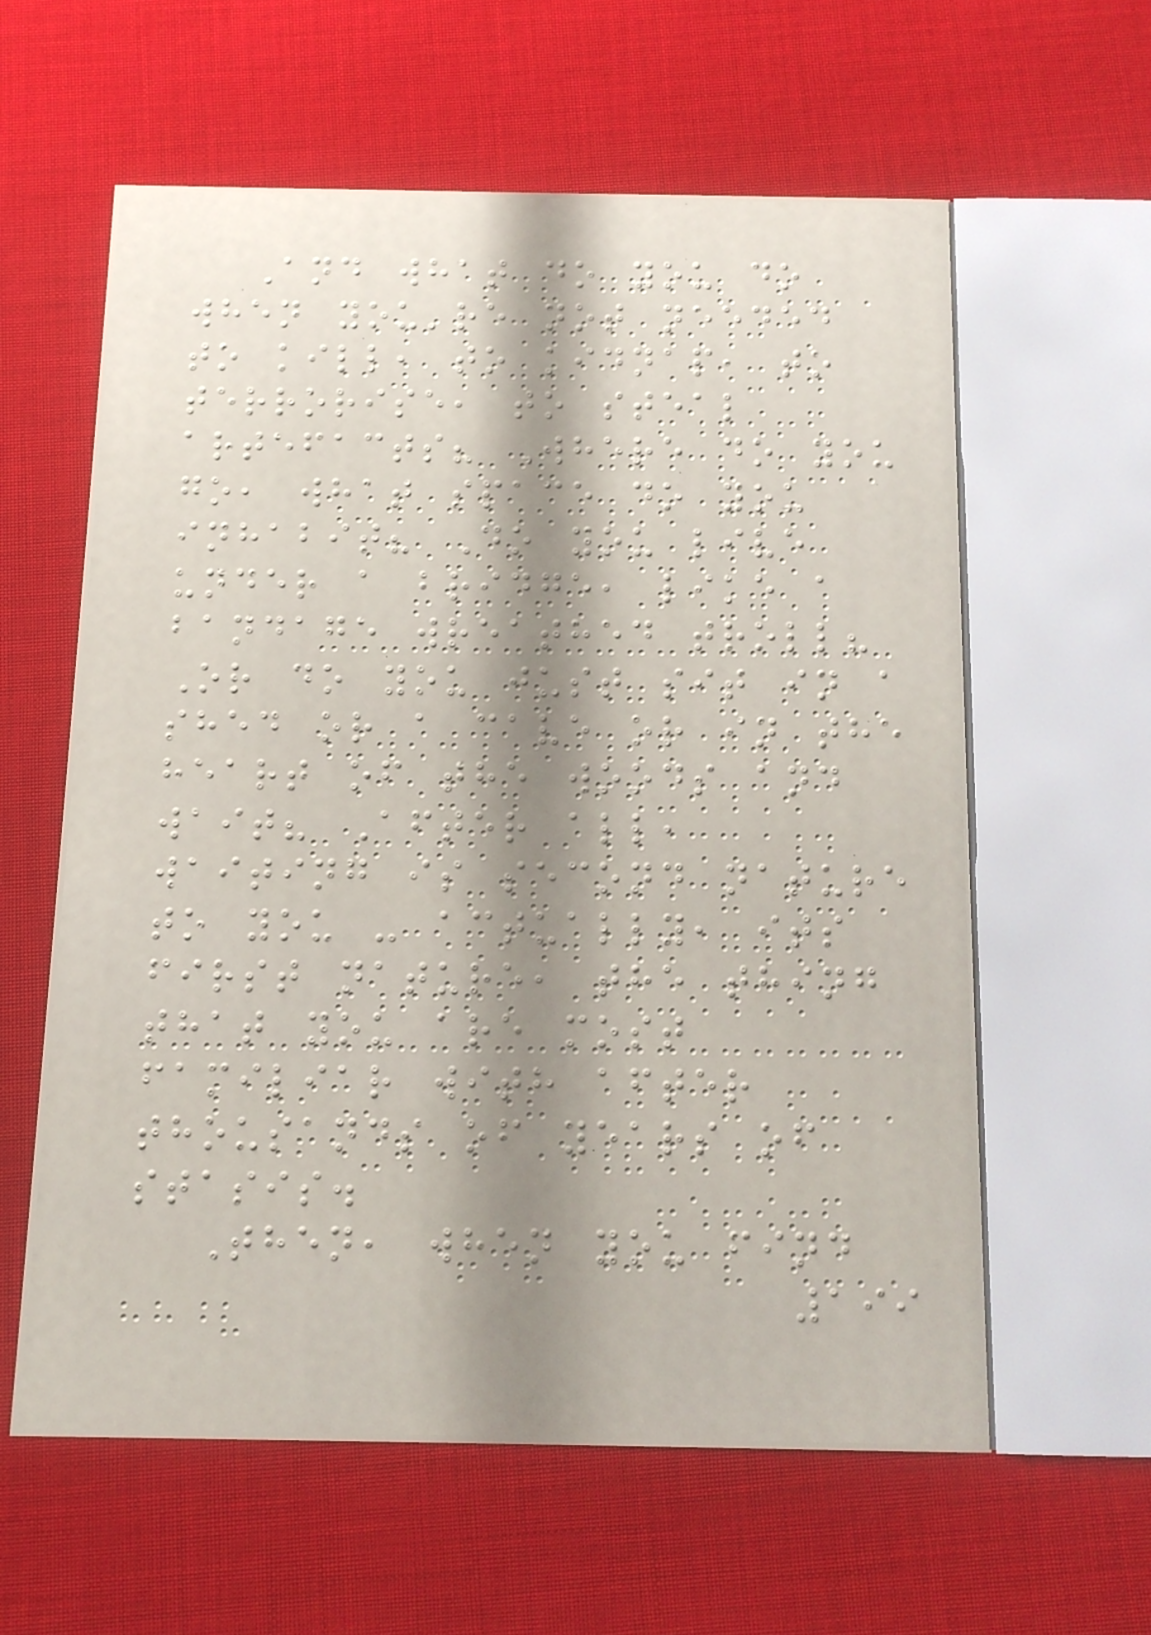And what do you do
when you're not needed
to kill, to kidnap, to
terrorise, to steal
artefacts? Where do you
go, what space do you
inhabit? Do you live
under a bridge, like a
bandage wreathed troll?
Or do you just sit in a
shed or a cave or in the
heart of the woods and
wait? After all,
waiting is second nature
to you - actually, its
first nature, the thing
that you are most
familiar with after
thousands of years of
stasis.
Then, when you find
199
